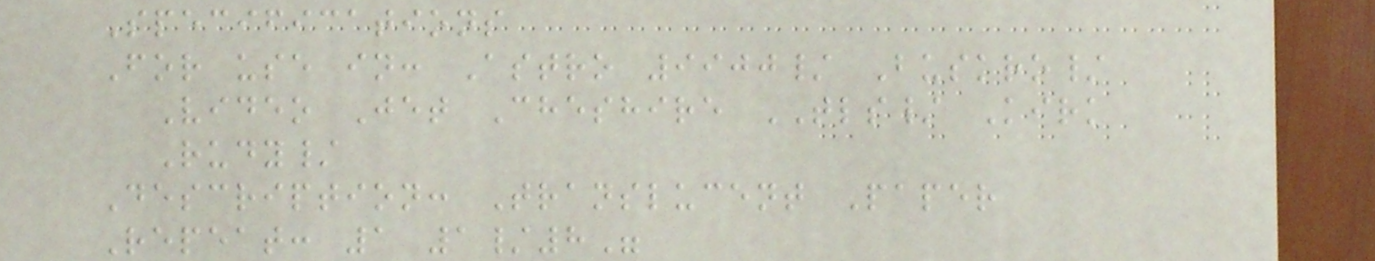Specifications
For use in: Astro 9900/ Buskro/
Video Jet Cheshire TLS/ Kirk
Rudy/
Description: Translucent Paper
Repeat: 1 1/8"
